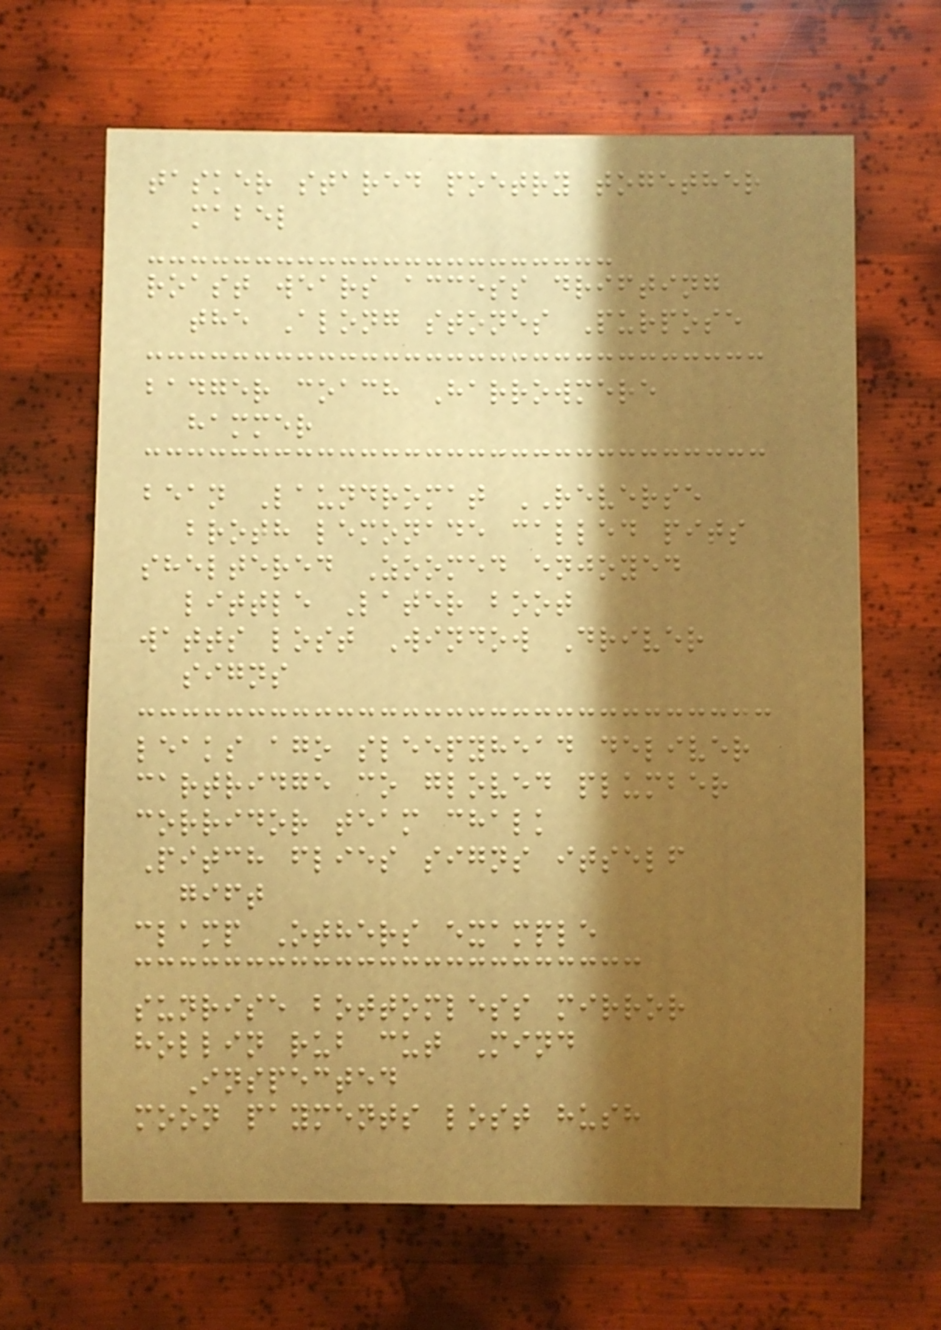tasker stared poetry together
mabel
roast wears access drifting
the Along stones Purpose
badger coach Harrowmere
hammer
bean Laundromat REVERSE
broth lemonade called pits
sheltered Zoomed enjoyed
little Later boot
watts lost Window Driver
signs
leaks ago sleepyhead deliver
cartridge co gloved plumber
corridor team chalk
Pitch flies signs itself
gift
clamp Others example
sunrise bottomless mirror
hollin rub cut Mind
Inspected
moon payments lost hush
